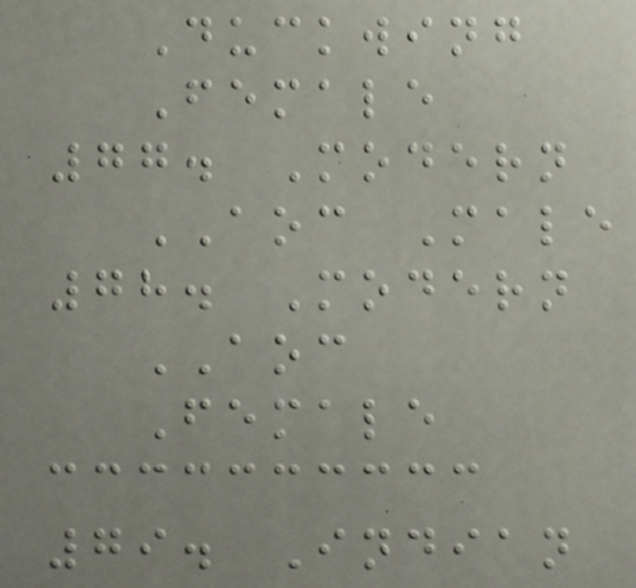Duckwing
Female
77. Modern
AOC Male
78. Modern
AOC
Female
79. Indian
